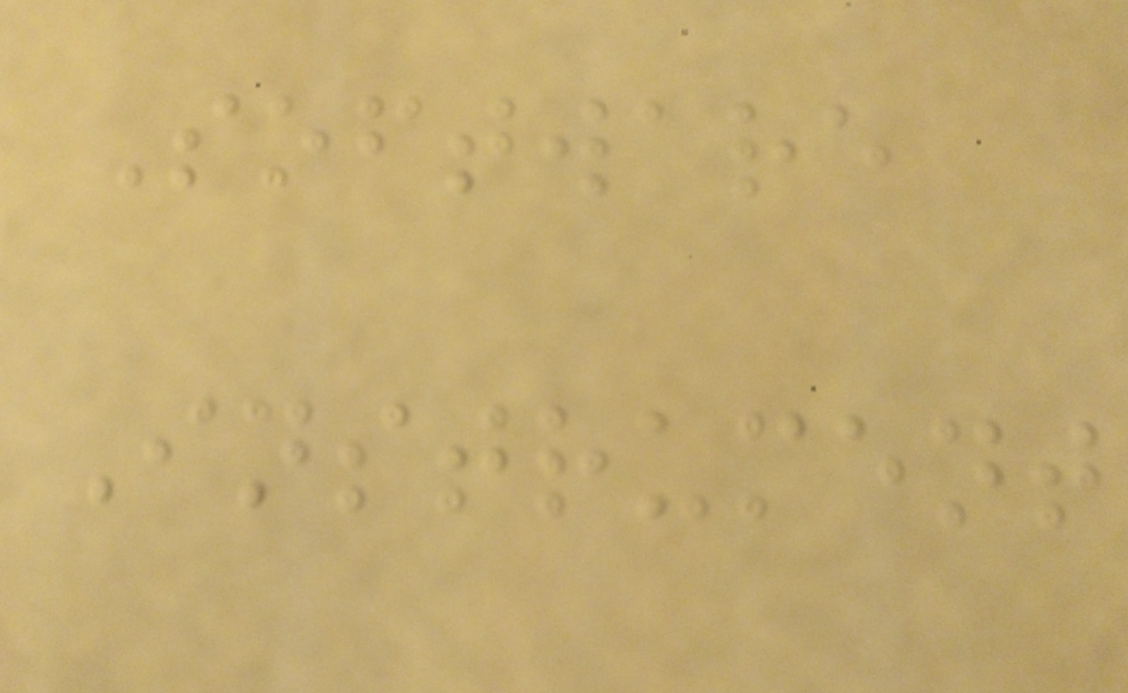Software
Instrument
